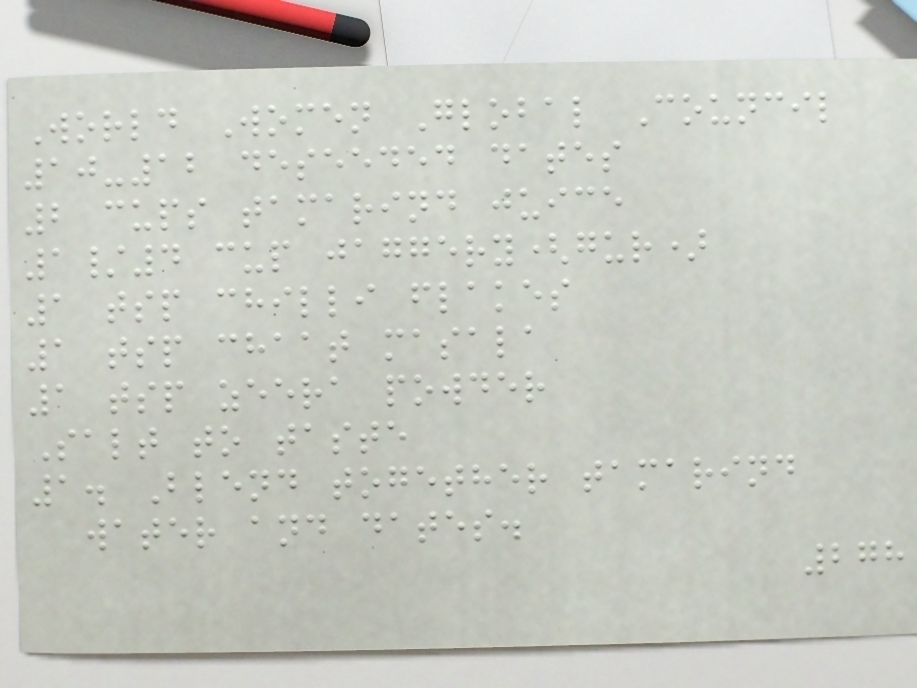World Women Global Council
10-12 deseeded dates
2 cups tamarind juice
1/4 cup jaggery(gur)
1 tsp chilli flakes
1 tsp chaat masala
1 tsp zeera powder
Salt to taste
1. Blend together tamarind
water and dates.
278
